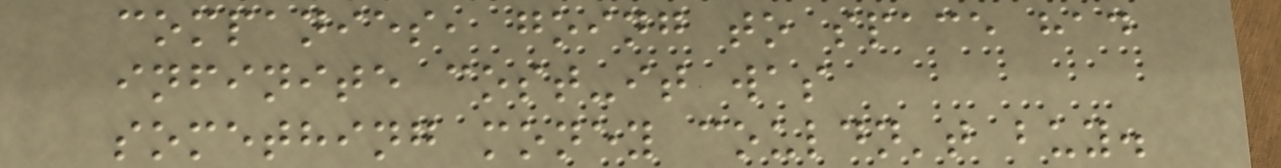companies, going to space had
infinite cost-it was
something money couldn't buy.
